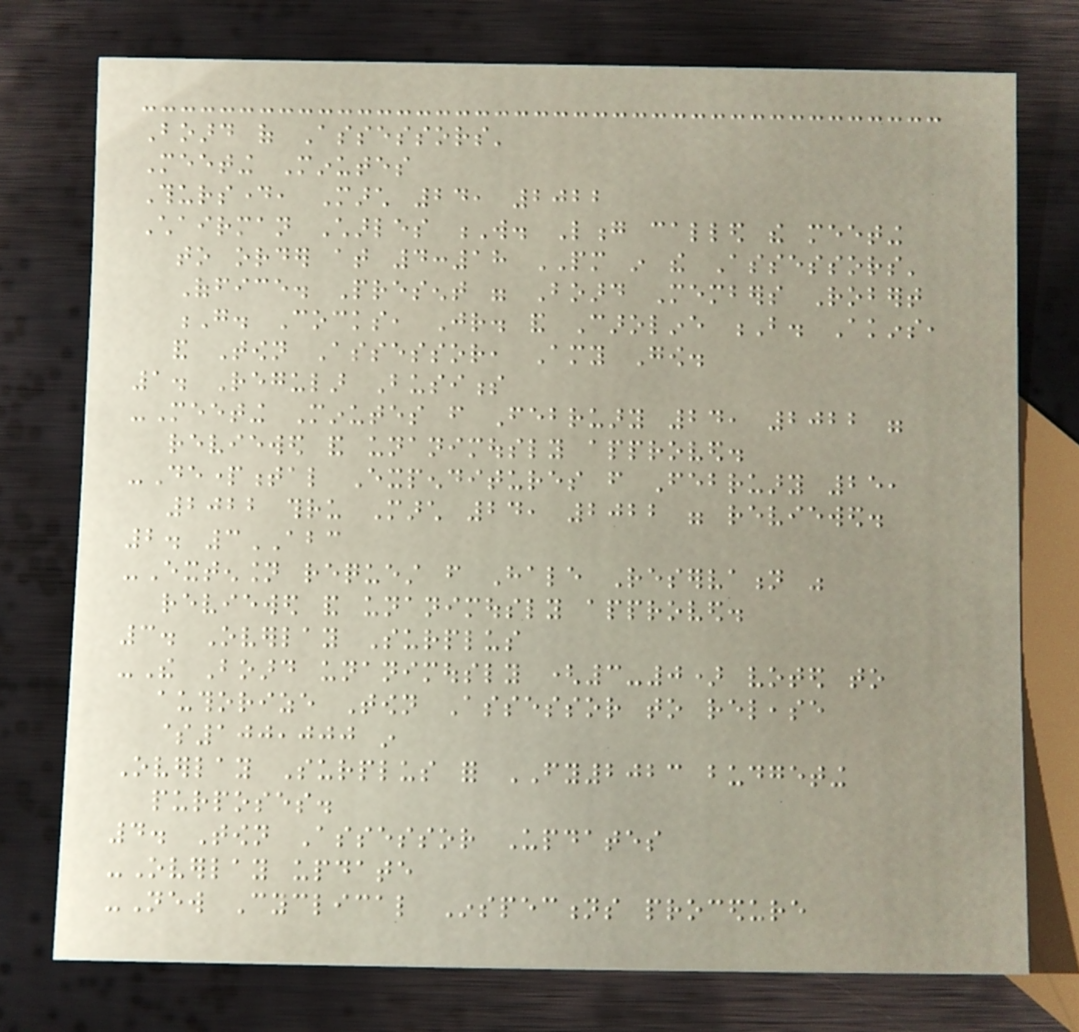Board of Assessors'
Meeting Minutes
Thursday, March 24, 2022
Chairman Charles W. Long called the meeting
to order at 4:18 PM in the Assessors'
Office. Present were Board Members Robert
G. Cocks, Jr. and Caroline B. Akins,
and Town Assessor, Amy Gow.
1. Regular Business
-Meeting Minutes from February 24, 2022 were
reviewed and unanimously approved.
-Departmental Expenditures from February 25,
2022 thru March 24, 2022 were reviewed.
2. 3ABC
-Extension request from Hale Reservation was
reviewed and unanimously approved.
3. Overlay Surplus
-The Board unanimously (3-0) voted to
authorize Town Assessor to release
$100,000 in
Overlay Surplus for FY2023 budgeting
purposes.
4. Town Assessor Updates
-Overlay update
-New Cyclical Inspections procedure
